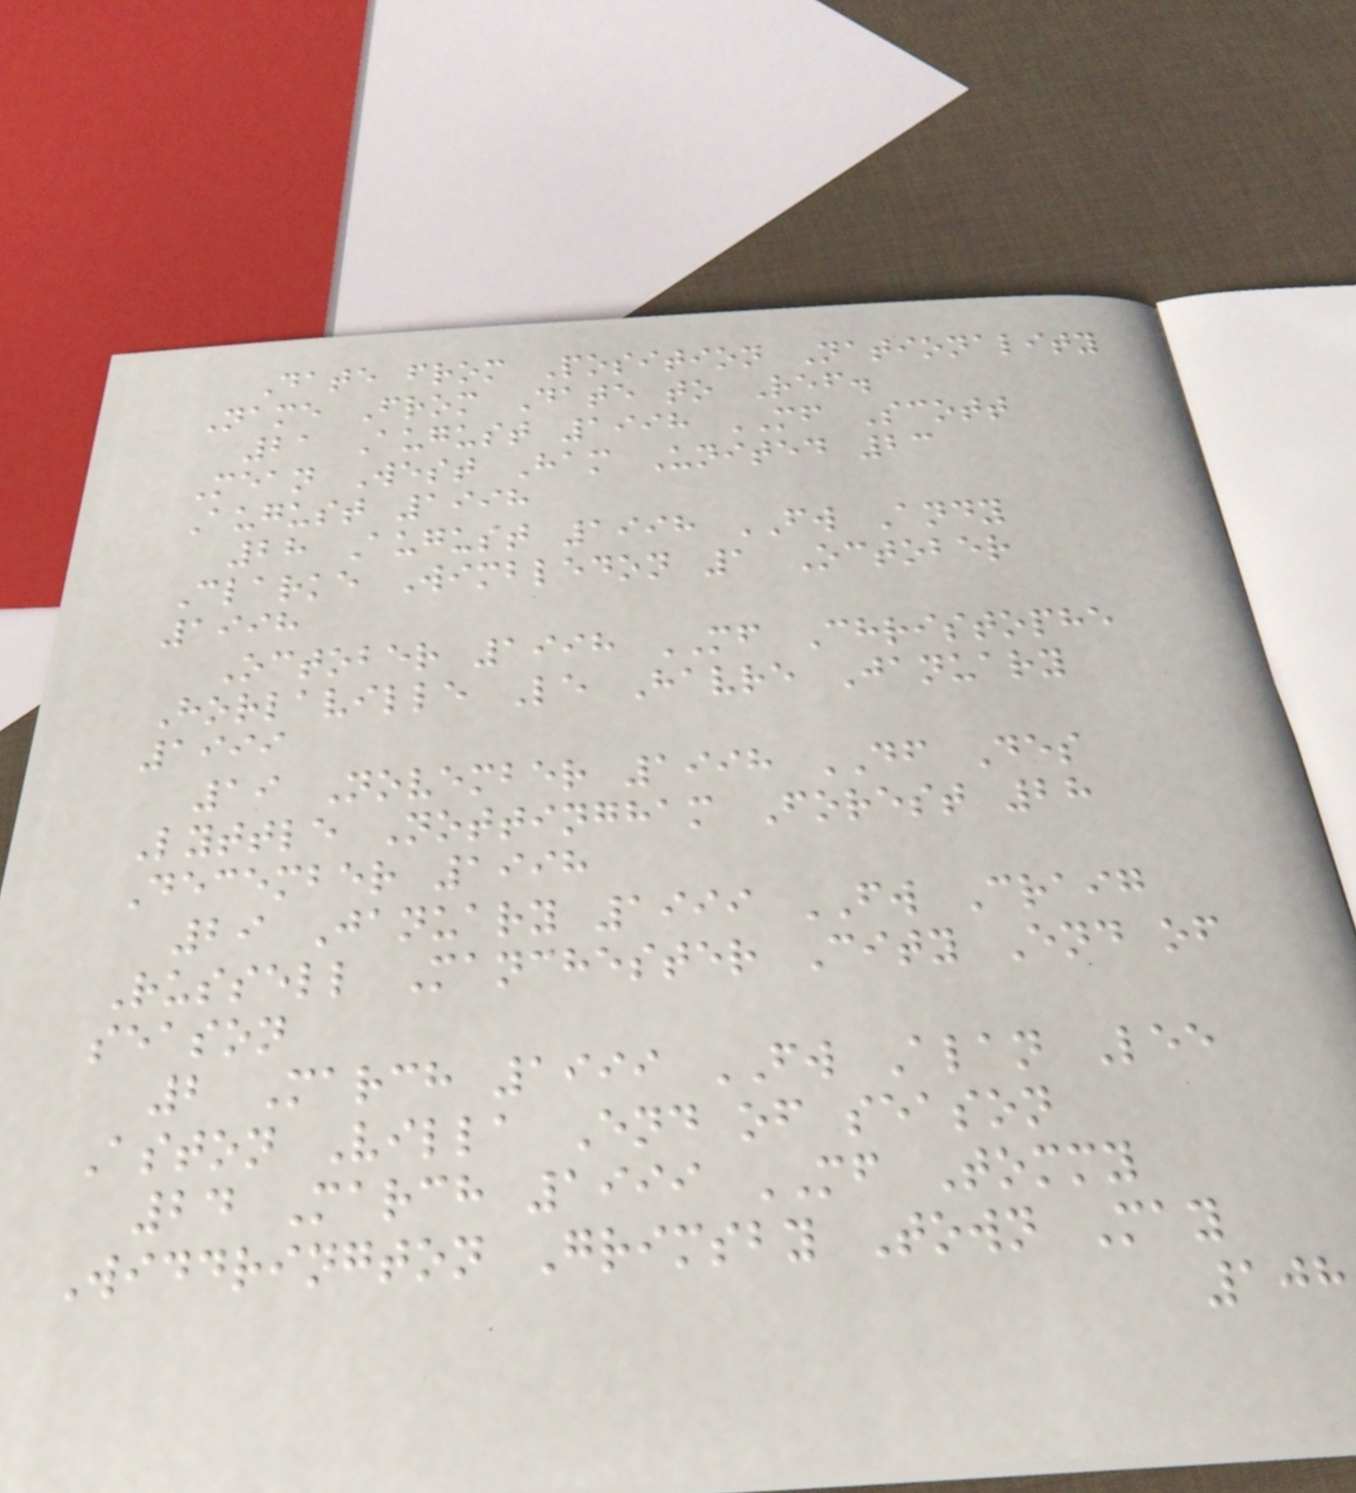Date from Position Nationality
Name From Date to Ref.
21 August 1998 MF Scott
Mean West Ham United 23
August 1998
28 August 1998 FW Andy
Clarke Wimbledon 1 October
1998
October 1998 MF Christophe
Horlaville Le Havre January
1999
19 November 1998 DF Des
Lyttle Nottingham Forest 28
December 1998
29 January 1999 FW Craig
Russell Manchester City End of
season
2 March 1999 FW Alan Lee
Aston Villa End of season
24 March 1999 MF Tommy
Widdrington Grimsby Town May
108
